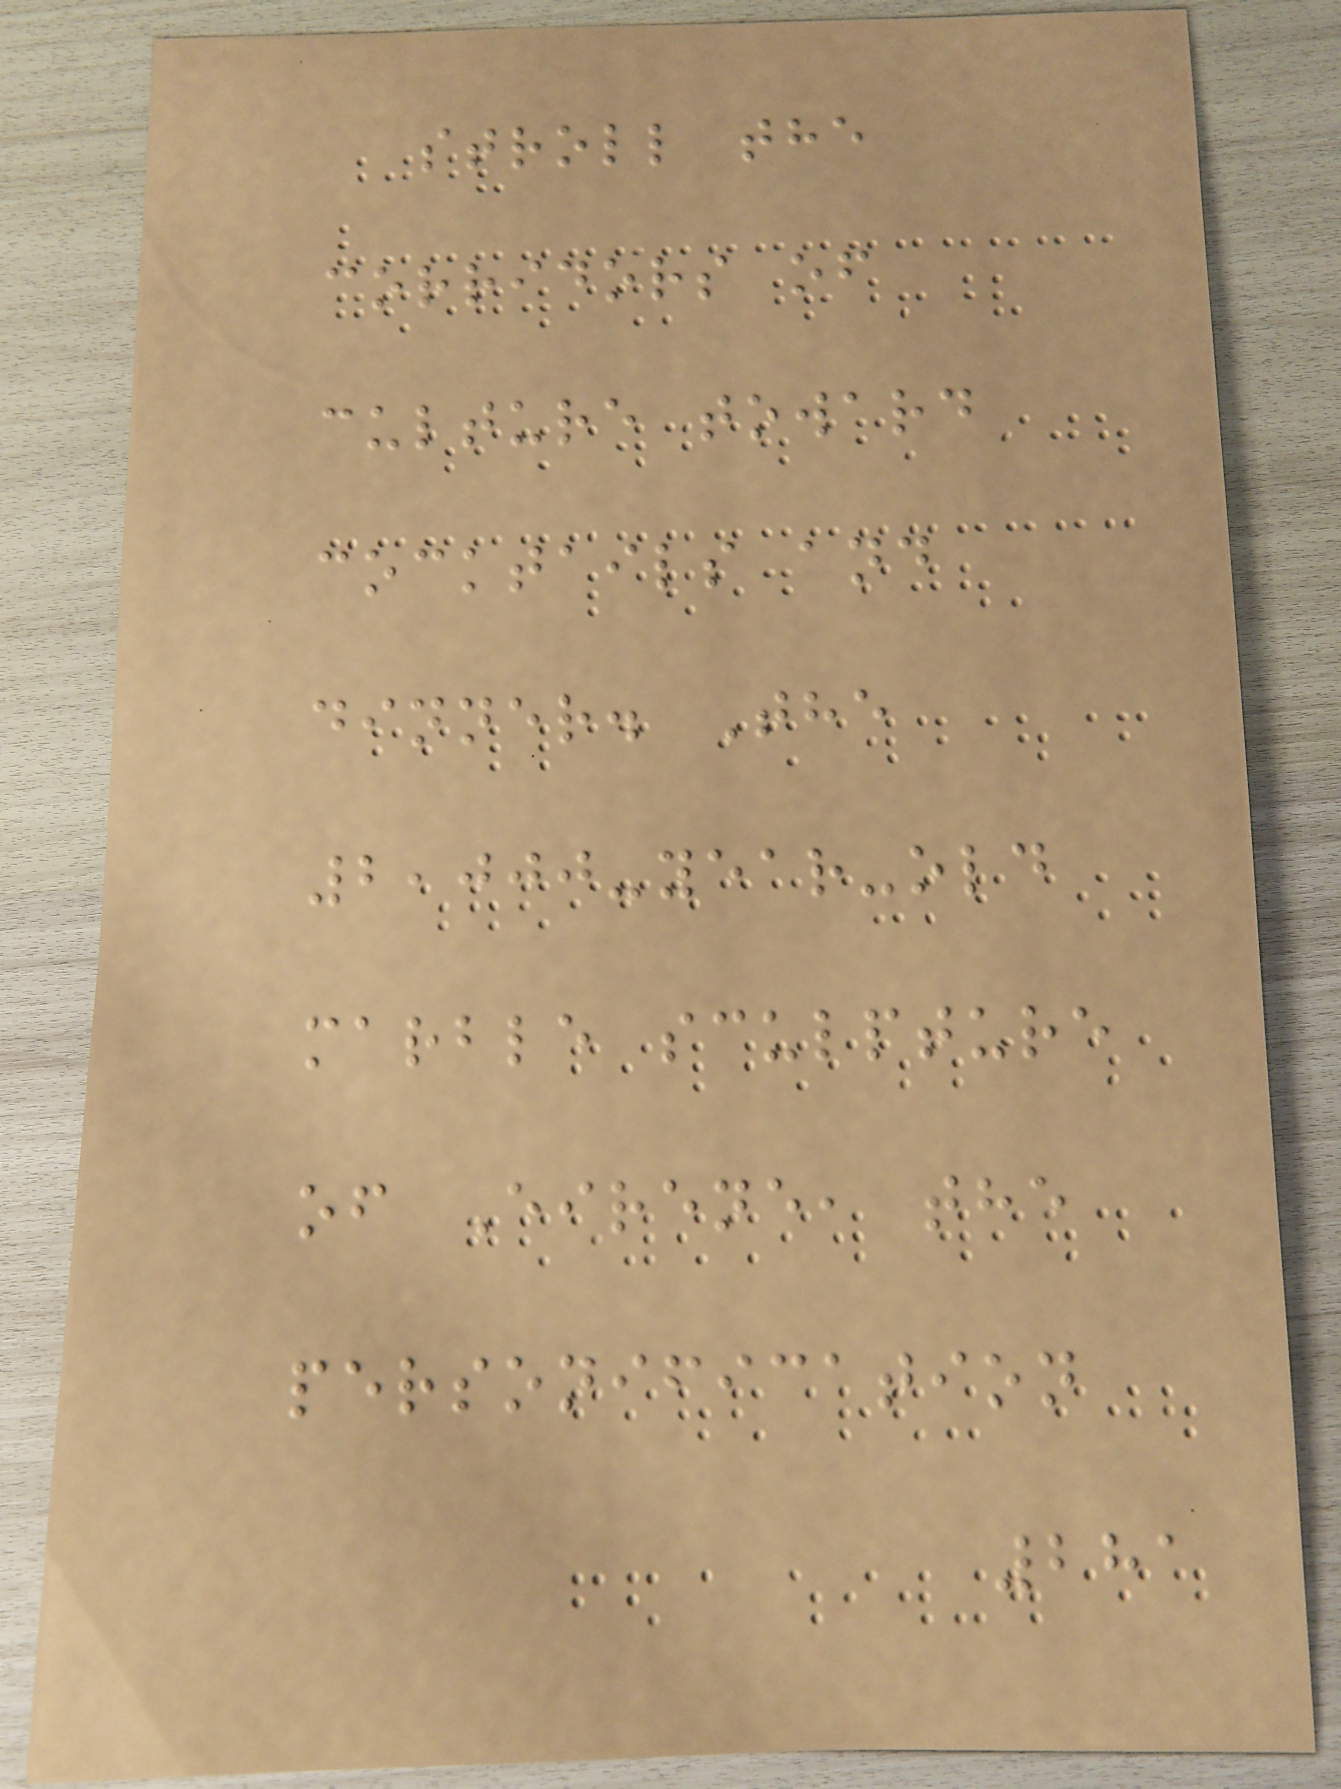stroll the
corridors of
culture toward
cocktails and
dinner. The
2,000-year-old
marble sculpture
of Eirene, the
personification
281
